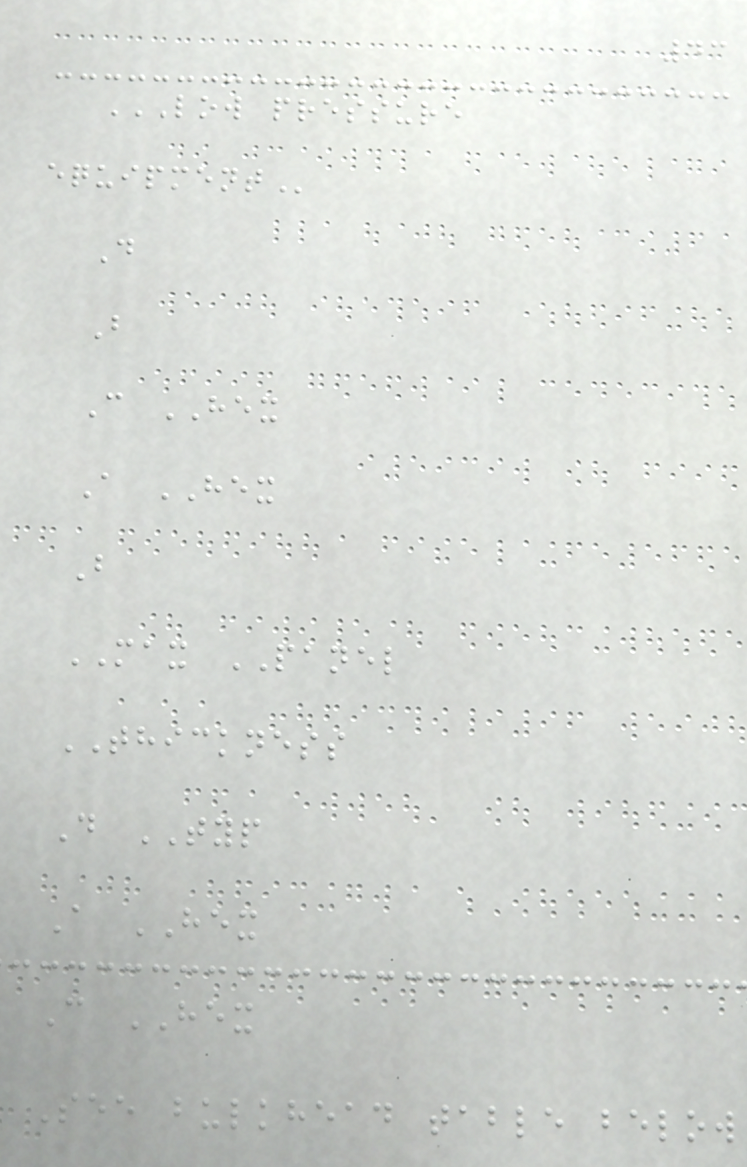43
LOW PRESSURE
EQUIPMENT
D
B
C HEX
A HEX
B
MAX PANEL
THICKNESS
D TYP
A HEX
C HEX
See bulkhead table below
